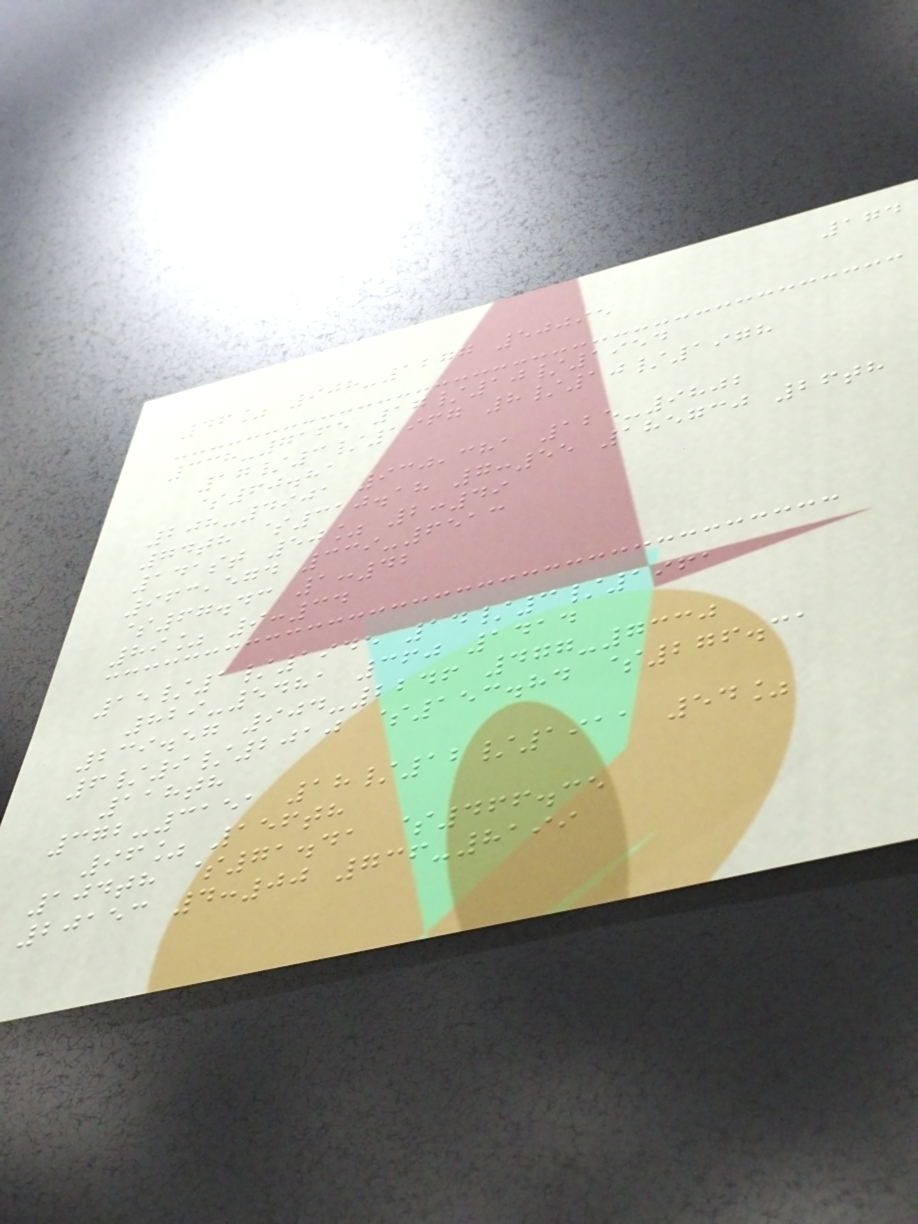174
46% 908-1277 50095
338-7165 17/10/1954
17/3/1967 8/10/1978
$60.81
208-4901 930,381 125-9802
74th $310.18 7:55 185730 26th
141st 50% 2:49
963,574 339-6513
$67.43 1:42
89% 9:34
15/1/1945 14/3/1961
829-5481 360 1414
239.57 904-2246 477-7330
6/9/2010 $153.84 $276.31
118th
372-3151 18/12/1911 54%
96% 156th
104th $71.41 $466.35
20153 4:00 736-8199
